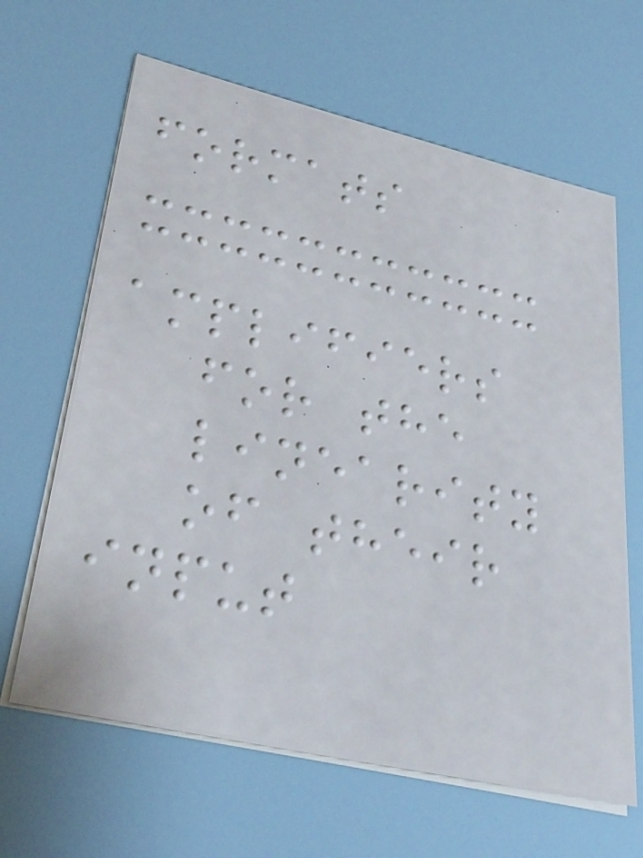formats
amplifiers
for the
linearity
of their
input
